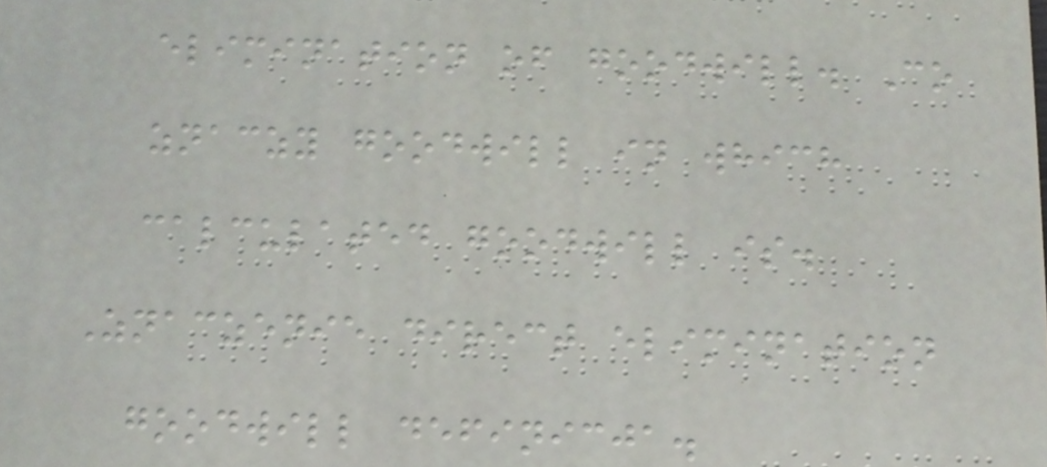elimination of goodwill. Co
znaczy goodwill in which
calculated goodwill is.
Znaczenie direct elimination
goodwill definicja.
